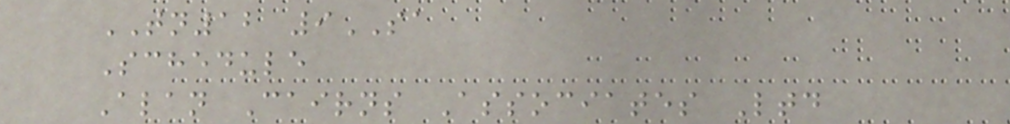TN12 9SA
Schedule
Alan Cairns Associates Ltd
